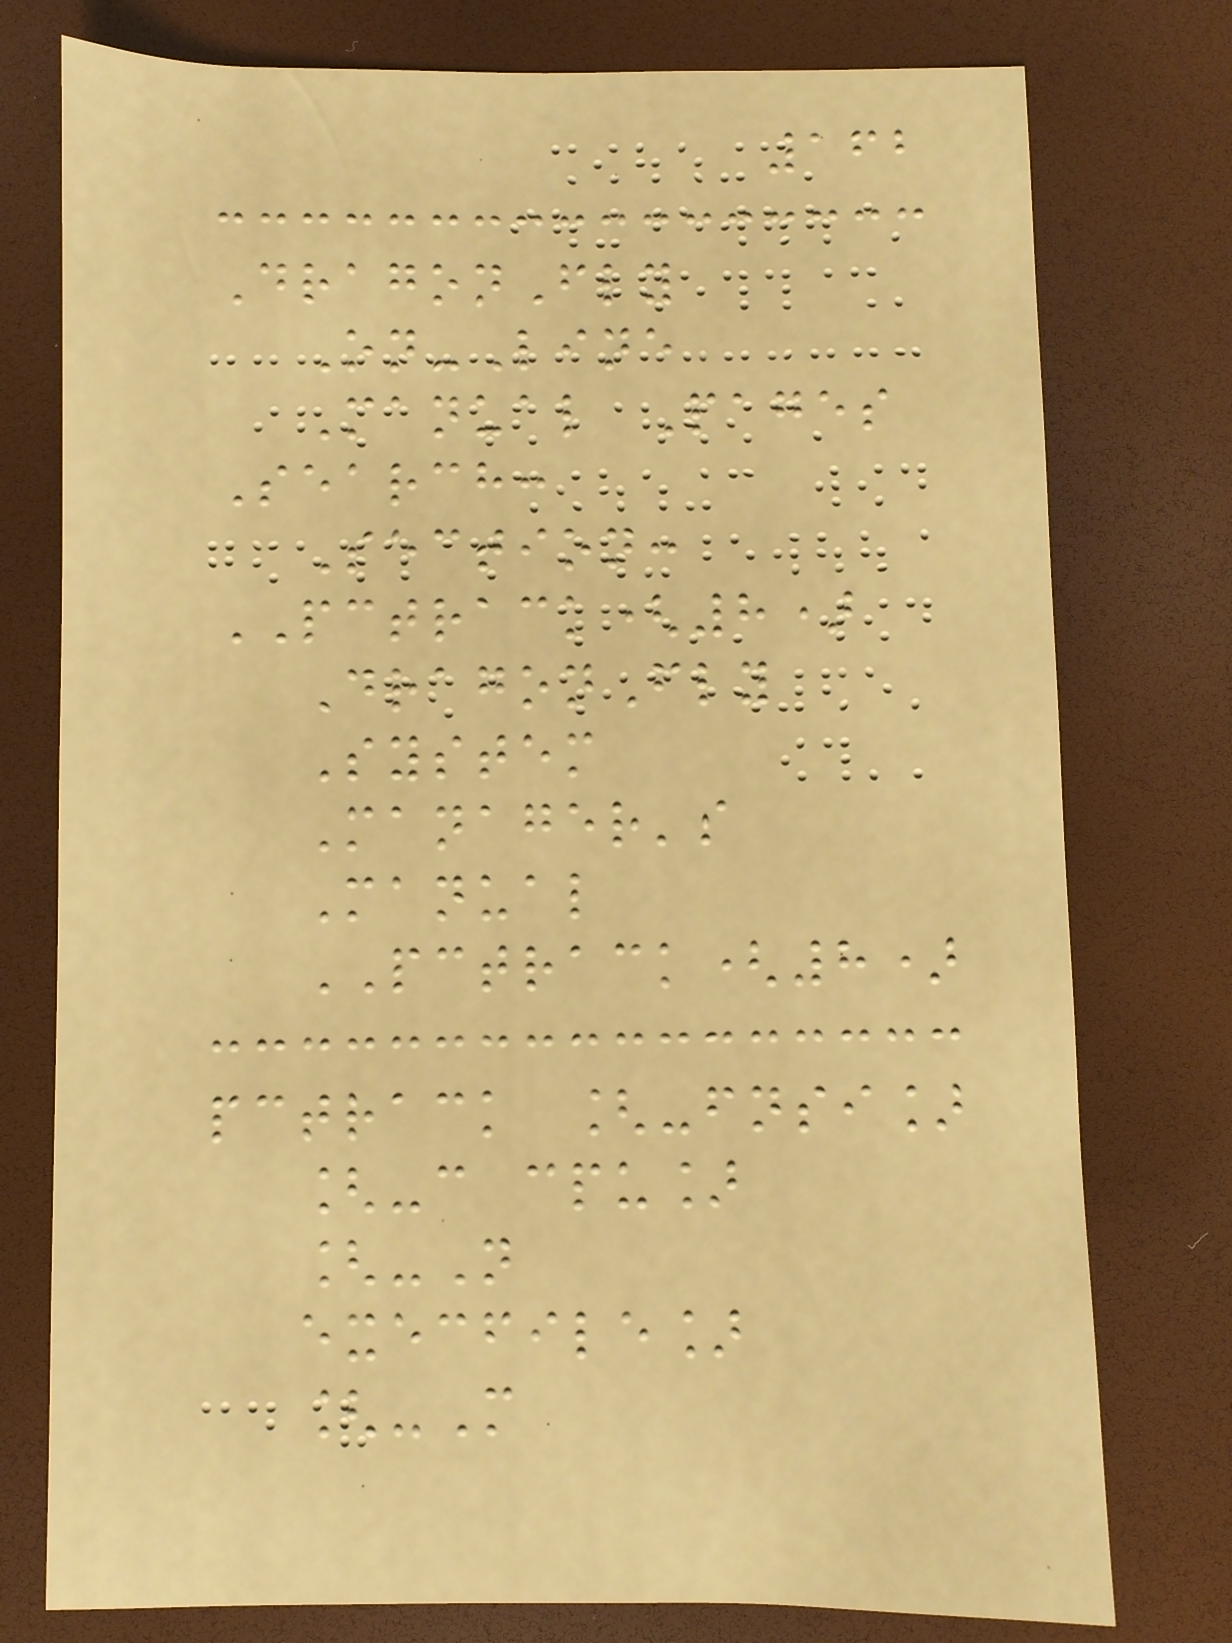162
DragonFly
On-Line
Manual Pages
Search:
Section:
PCTRACK(8)
DragonFly
System
Manager's
Manual
PCTRACK(8)
pctrack [-fnsi]
[-c cpu]
[-N
execfile]
[-M
